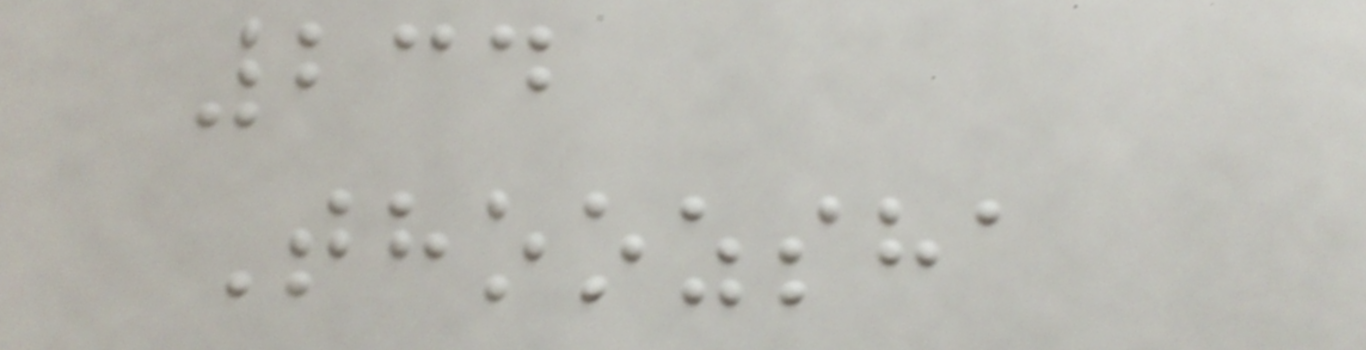234
Thoozsha
